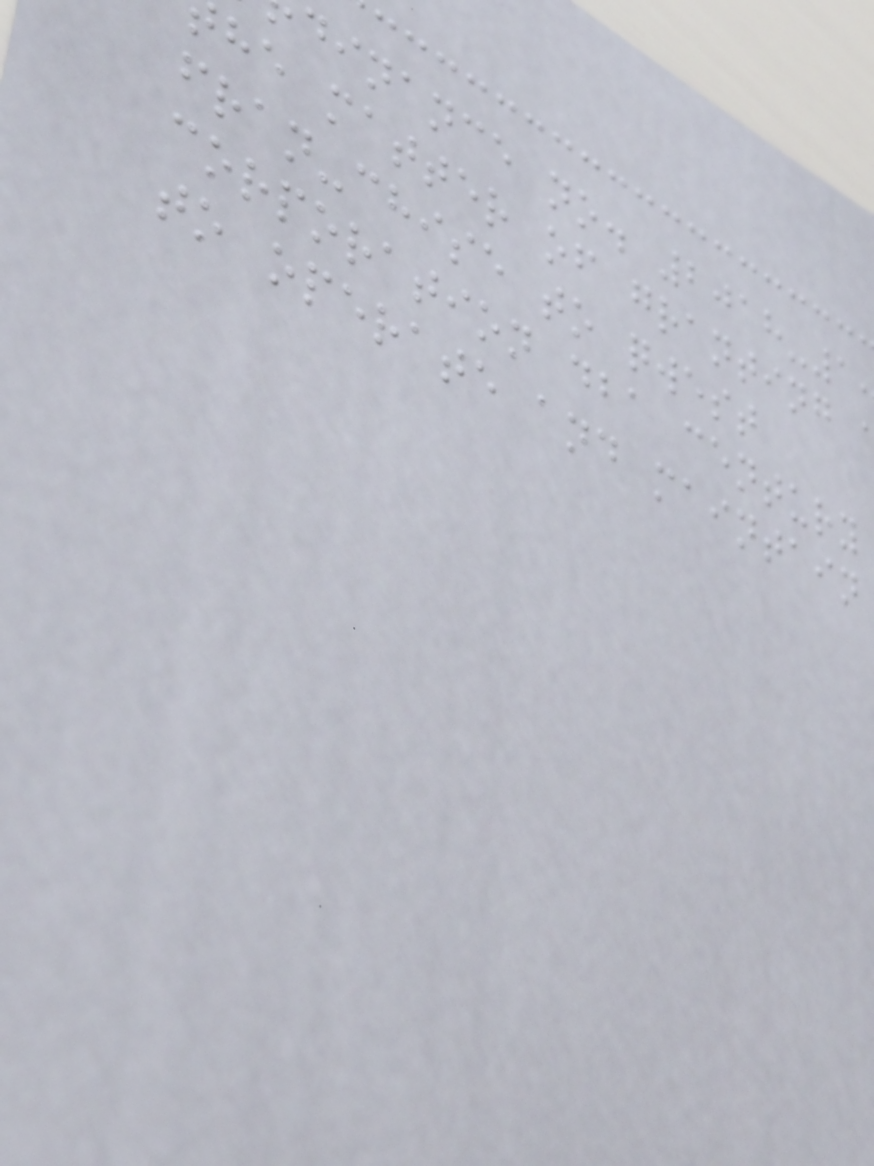dinance no. 2018-1
he matter of granting
fran-chise to qwest
corporation dba century
to operate and maintain
